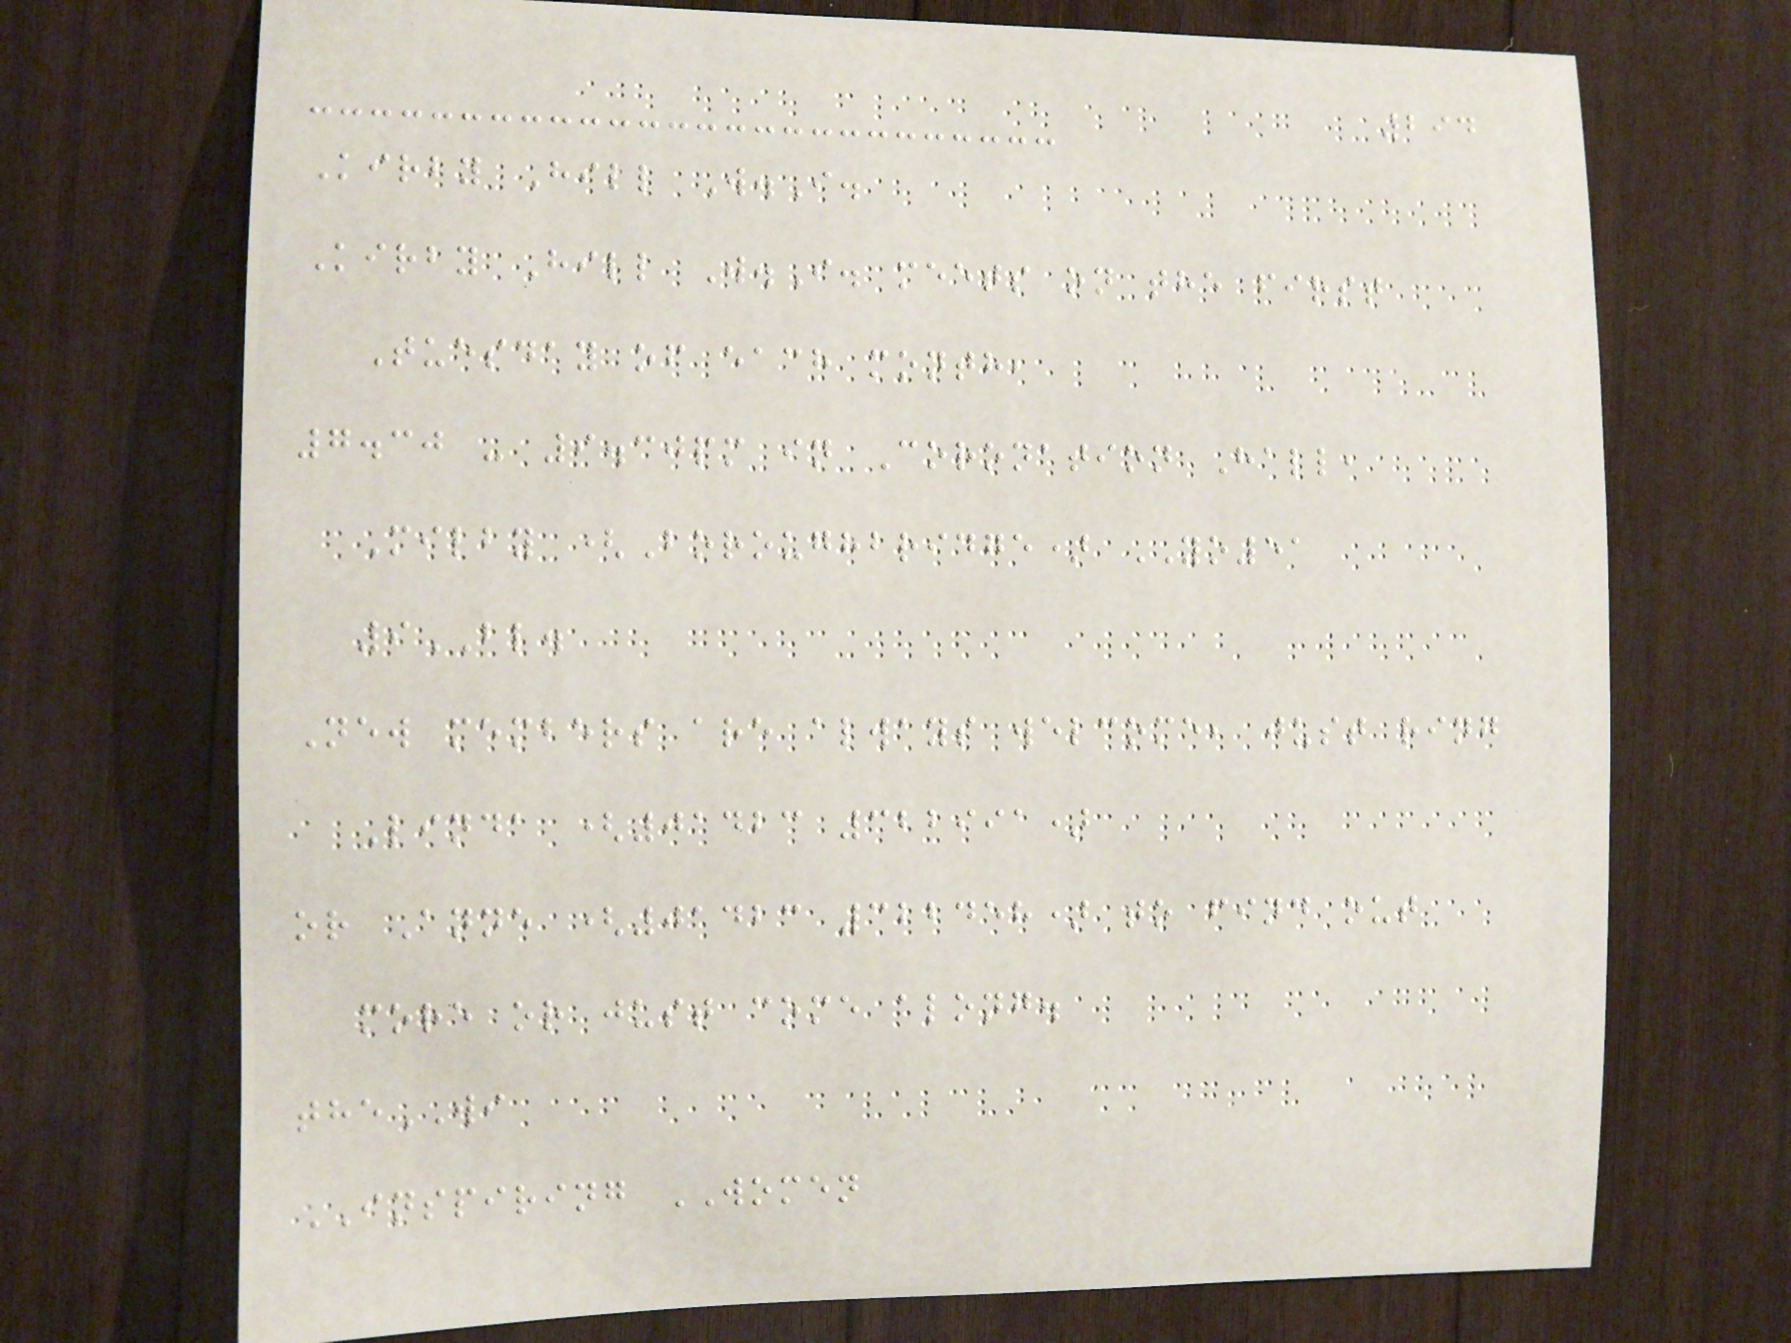294
Kirby Hill W.I.
Kirby Hill W.I. meets on the first
Tuesday of each month,
7.30 - 9.30pm in Coronation Hall,
Milby (Boroughbridge) YO51
9BL.
New members are always welcome, just ring
Linda (01423 322991)
or Anne (01423 322458) to find out
more or just come along.
theWI
INSPIRING WOMEN
